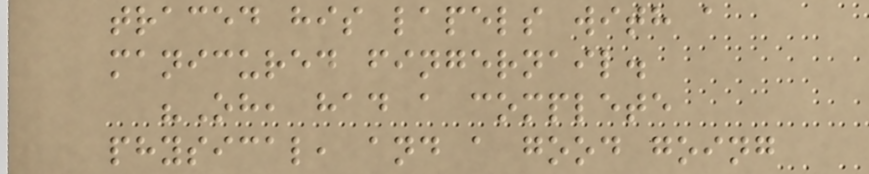traced his lapels with a
manicured fingernail.
"Oh, had a complete
physical, and a good going
